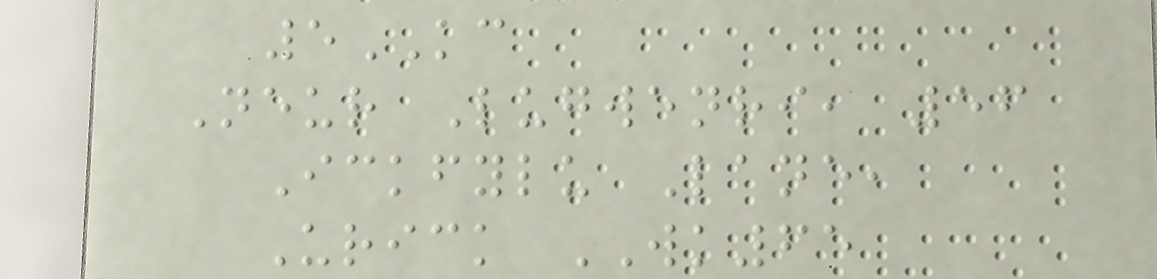5KC
Neur Lugwenri, 56
Ickfylu Lane,
Urick WK65
